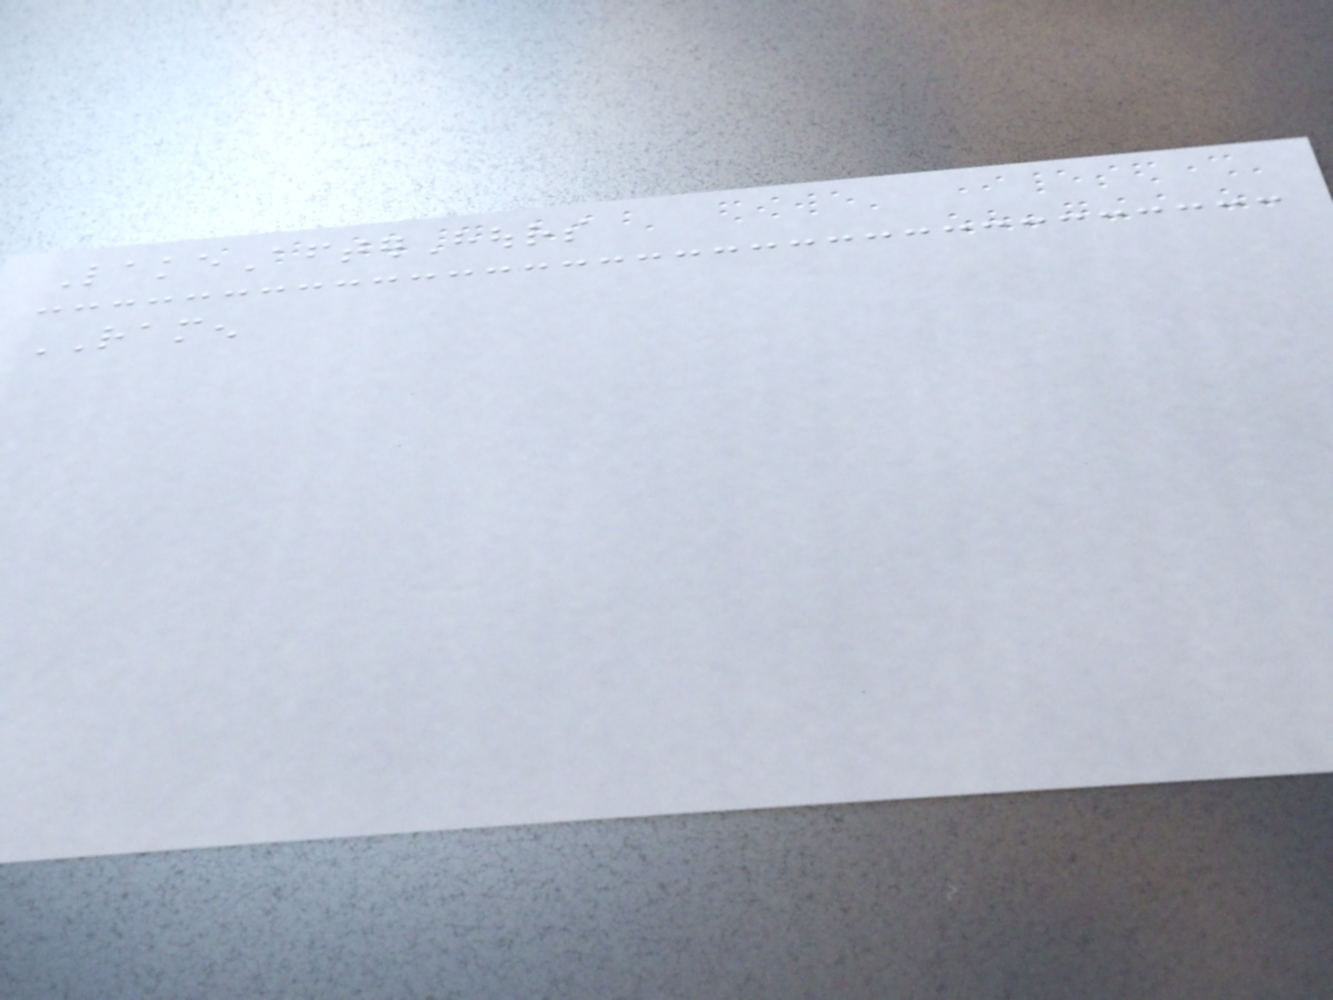LakeAfterHours
RAMEN
